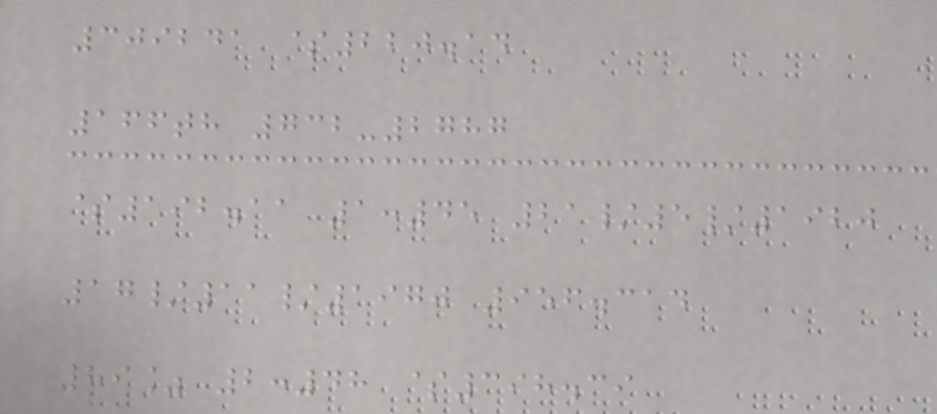309241 $220.14
166th 732-2787
$192.11 1:45 21/5/1920
17/11/1970 956.314
89% 2:48 $398.39
